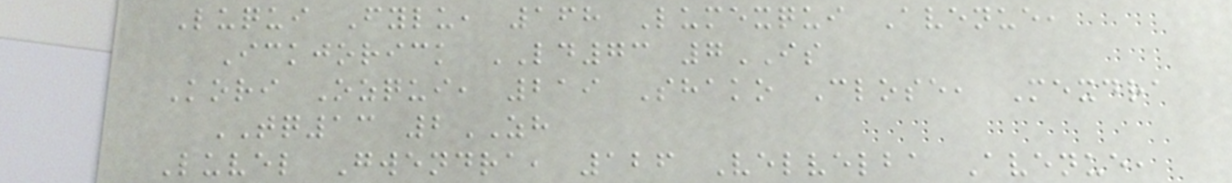Luqui Fylu, 168 Lumexqui Avenue,
Ickjorick LD73 7IS
Kori Ozqui, 219 Shako Close, Mexdra
TQ13 2ZH
Luvel Gwendra, 126 Velvelba Avenue,
